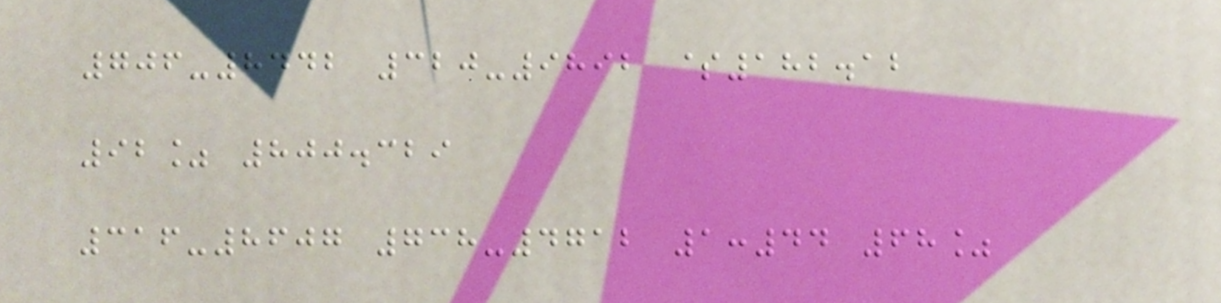706-8442 320-9892 $182.12
92% 800.329
316-8607 738-4712 1:44 68%
